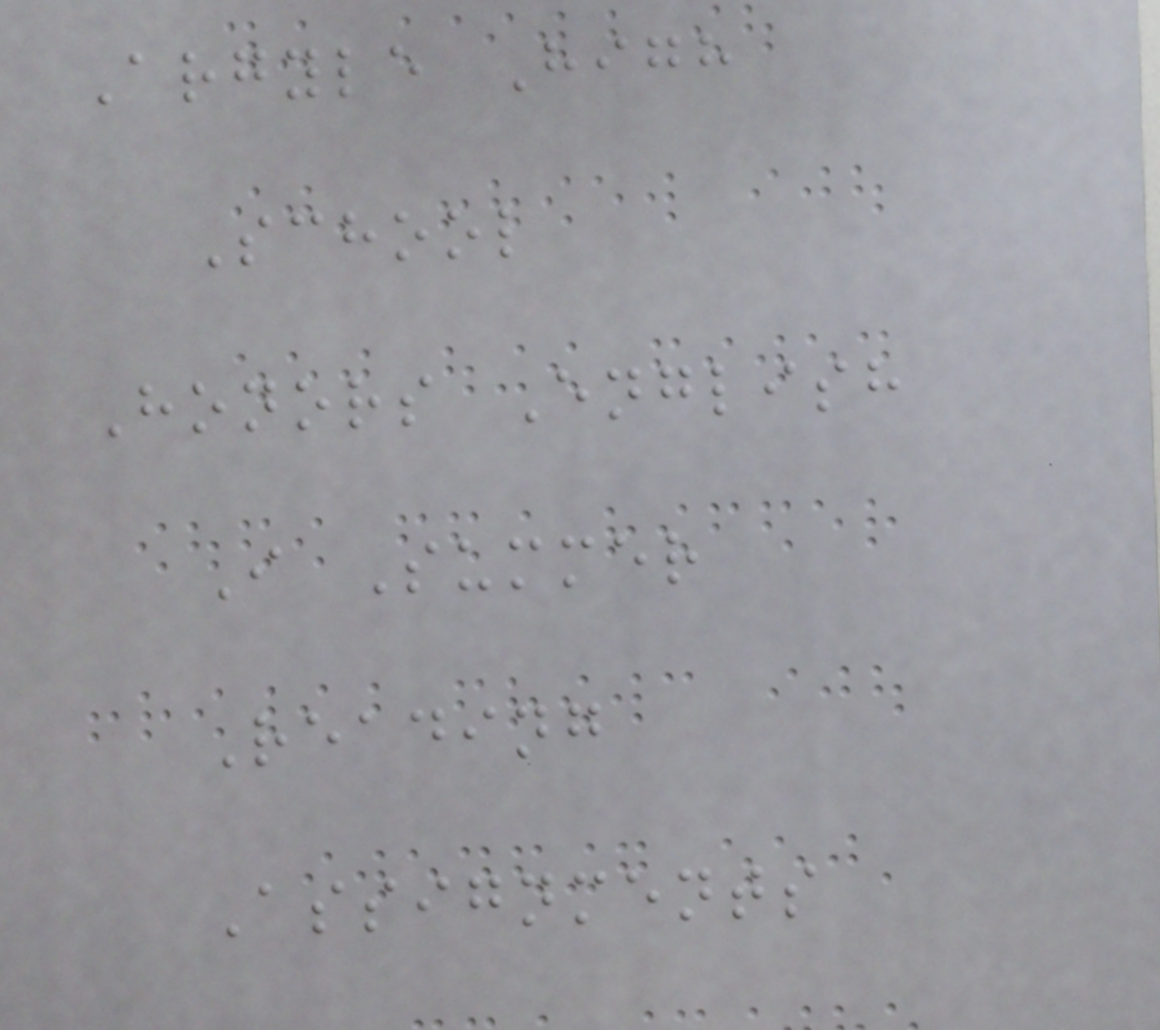Argyle High
School
Honors English
I Summer
Reading
Assignments
